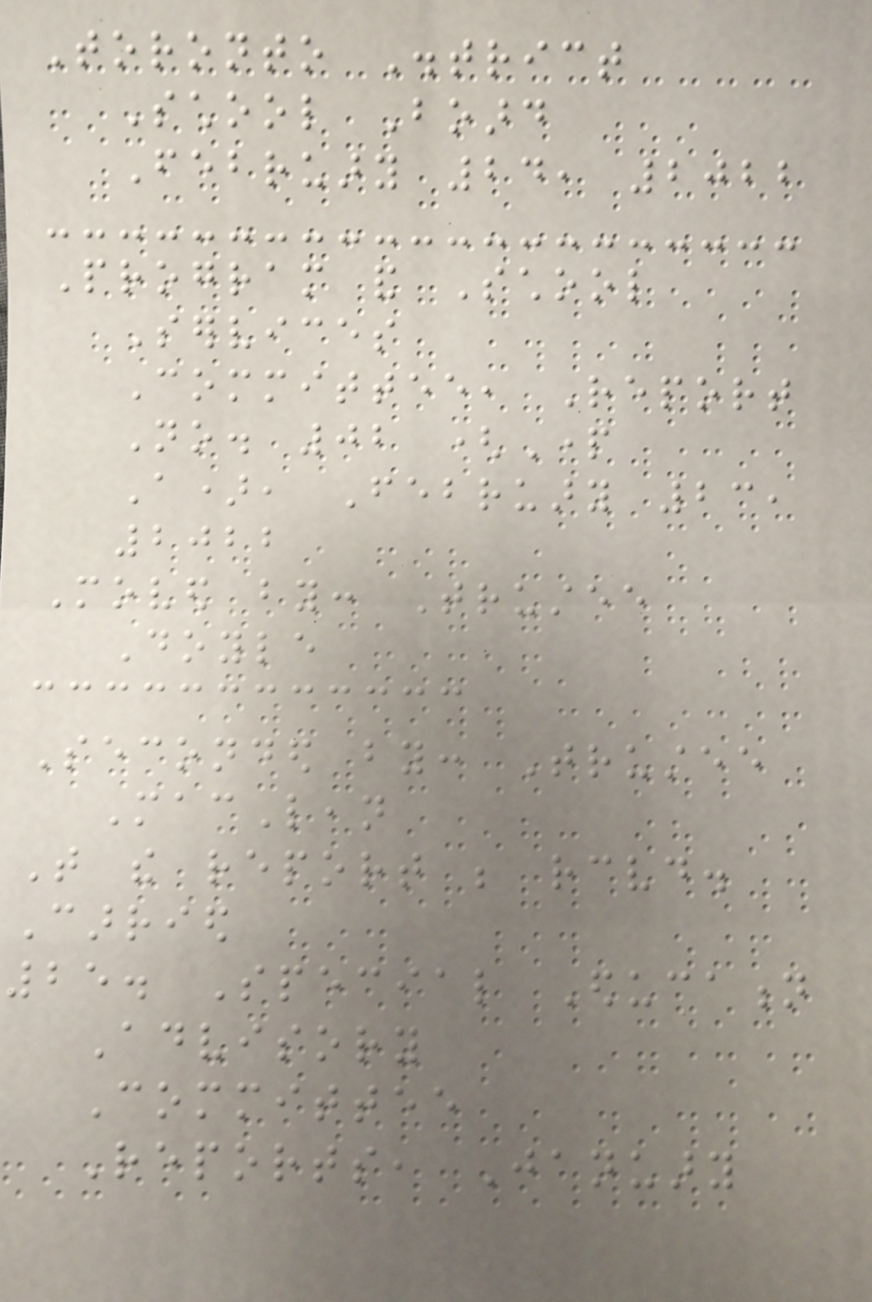Toronto District
School Board
February 24, 2022
Program and School
Services
Committee, Report
No. 02 (Part
A), February 23,
2022
Moved by: Trustee
Doyle
Seconded by: Trustee
MacLean
That the report be received.
Carried
25. Special Education
Advisory
Committee
Reports, January
